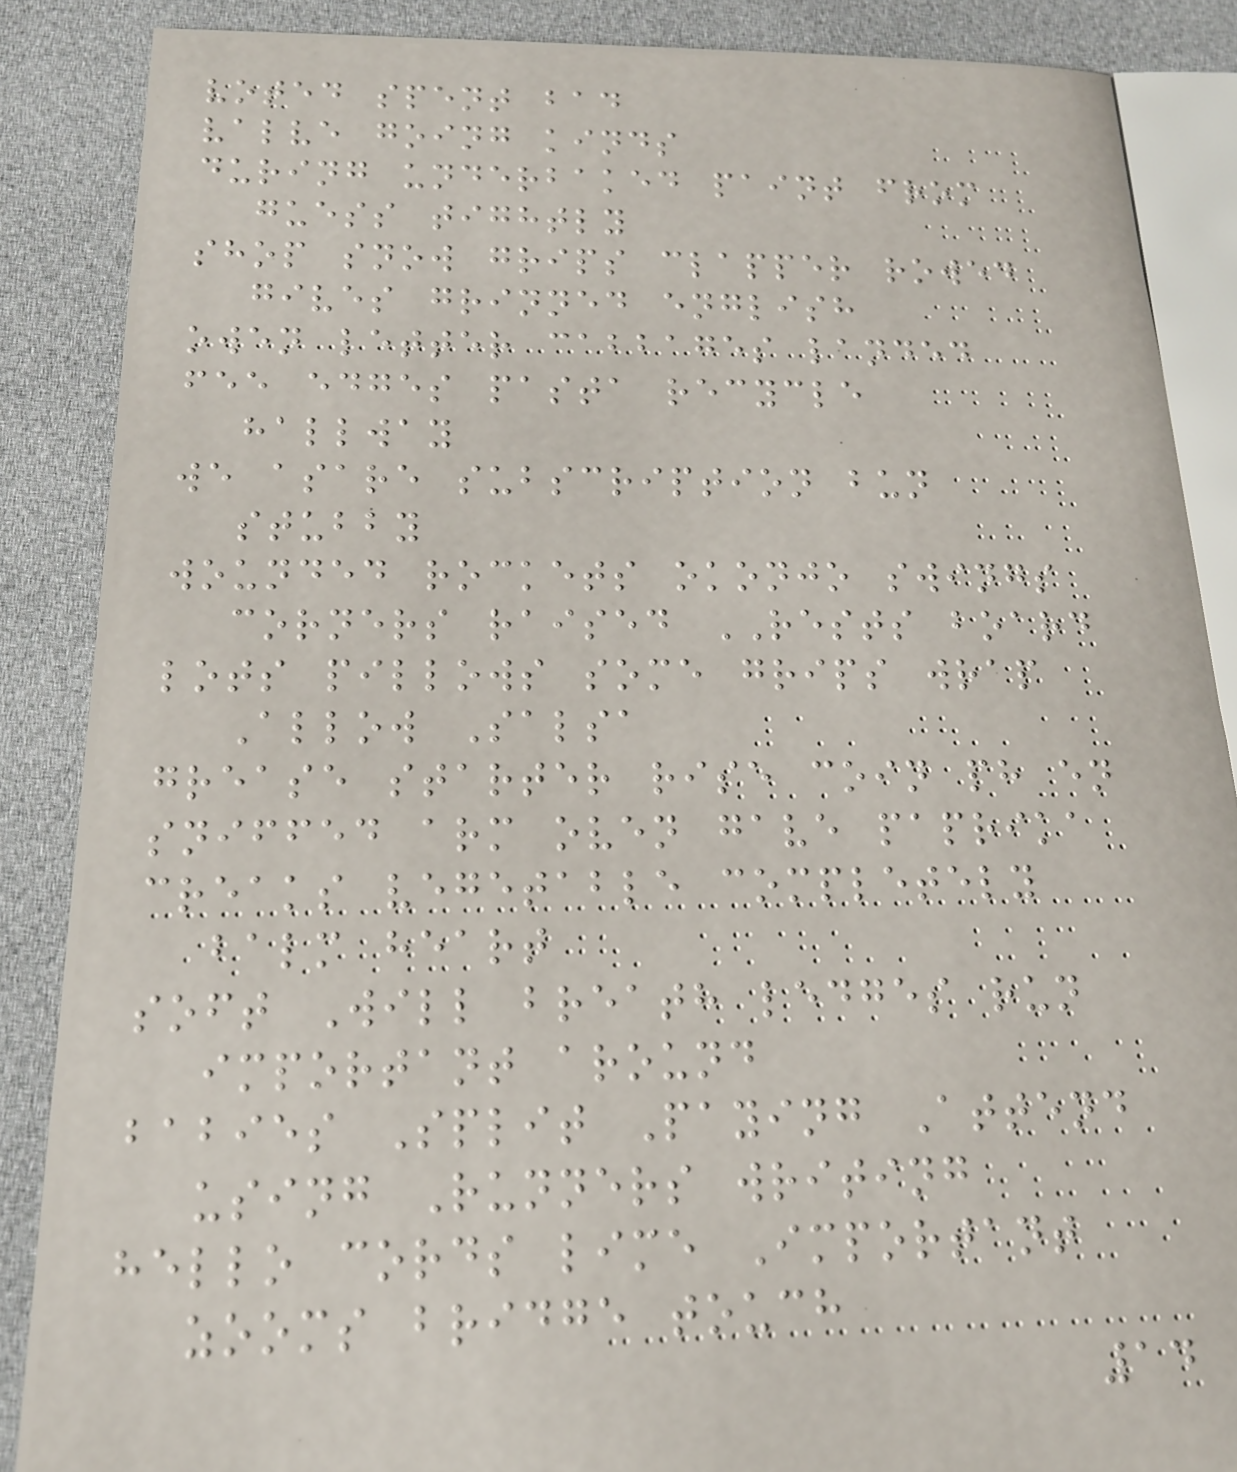voted spent bad
valve going kinds
during underbaked paint from
guess tightly
shop snow grips clapper rowed
gives grinned english
owen letter cabbages landed
fee edges pasta recycle
hallway
we asare subscription bun
stubby
wounded rockets okonjo swings
corners raised RESTS board
lots pillows some grips wrap
Allow Salsa
grease starter rise coin ph en
sniffed arm oven gave paprika
creaks vegetable completely
balm heart
soft Will breath ledges run
important around
babies Split Paying Attend
using Runners writing
hello cords lime Important
zooms bridge touch
14
